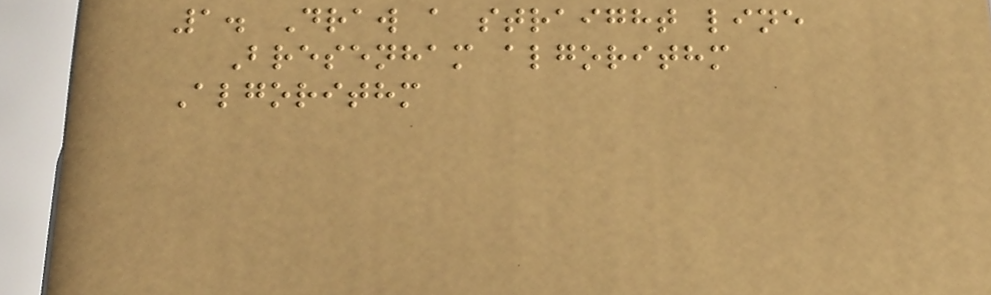1. Draw a straight line
Bresenham algorithm
Algorithm
